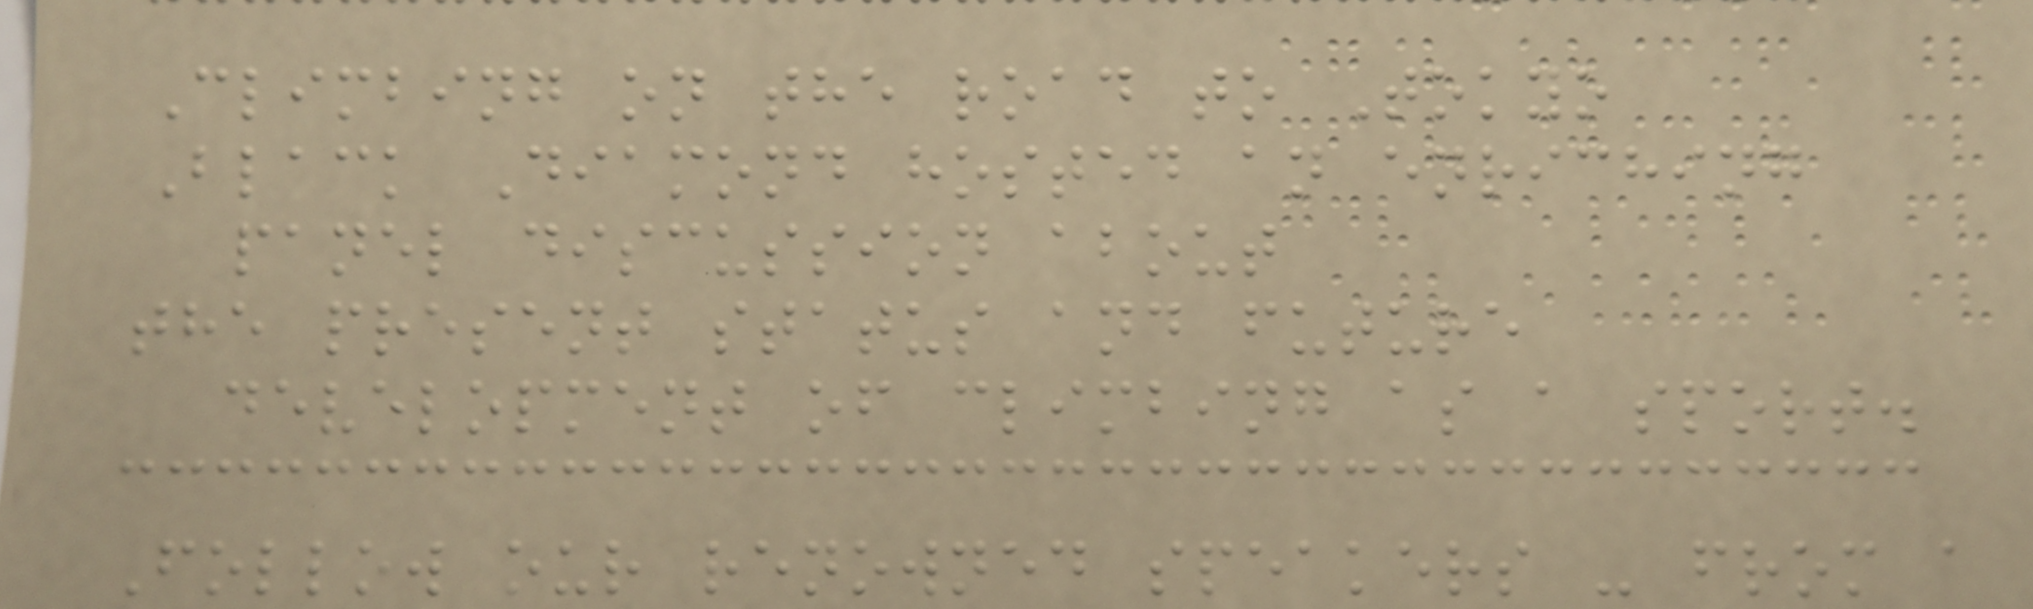Climbing on the road to Tokyo
Black Diamond hosted an enriching
panel discussion about
the present status and future
development of climbing as a sport.
Follow our renowned speakers - from a
